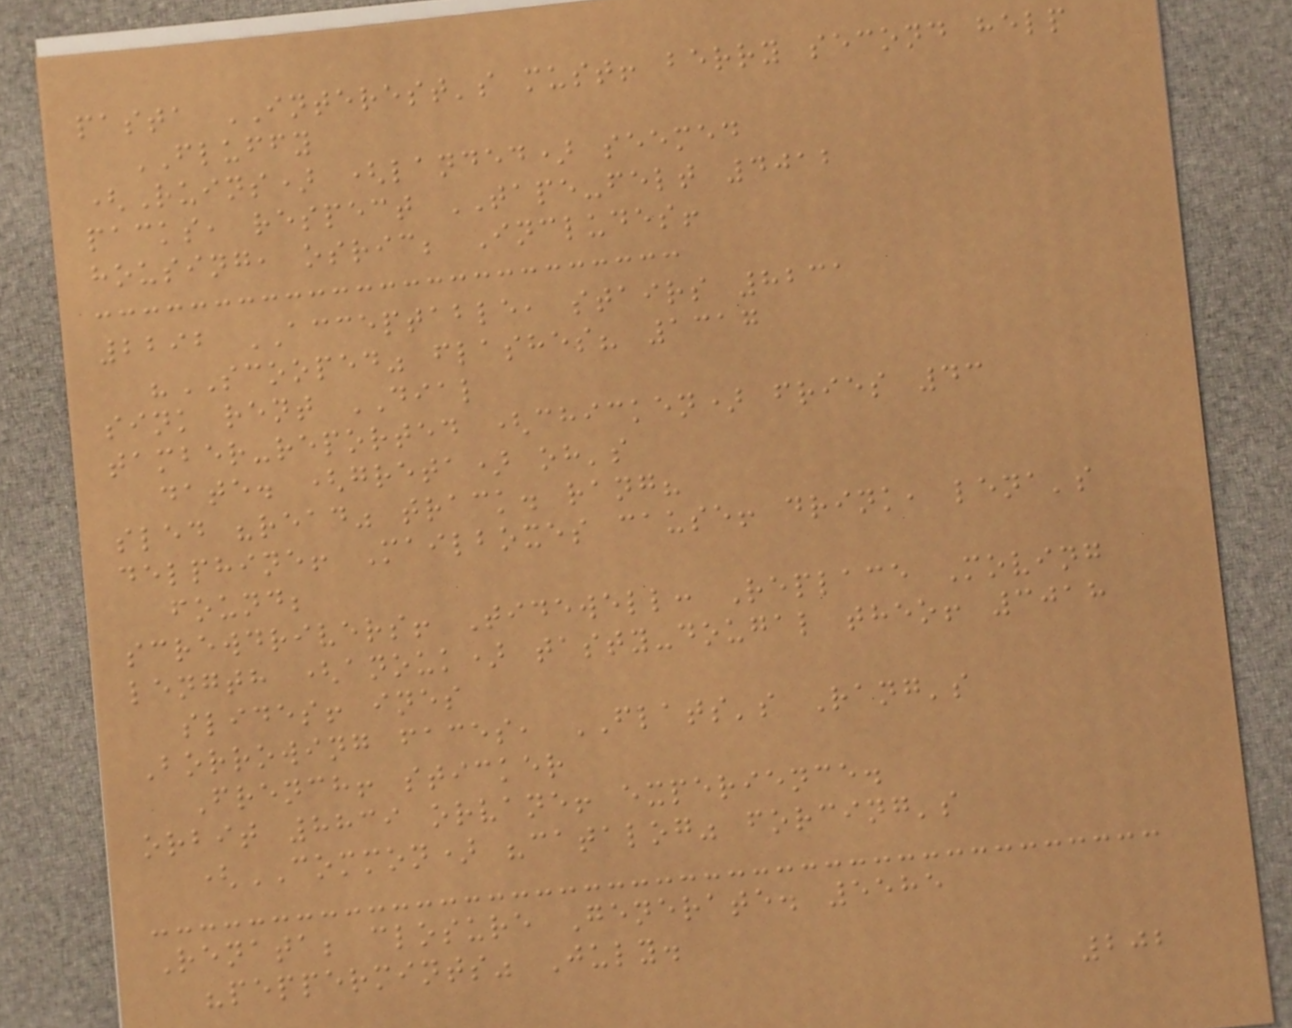pasta INTEREST's must! berry second help
FLUFFY
(Ruins) (landed) seemed
packs, respect TAPE-felt 4012
housing, osric; Includes!
2292 ACCEPTABLE, stairs 8231
"SCOOPED" flashes? 1317
sink rent DIAL
tamber-reported (chicken) fries 43
date. (greta) oh's
sled "read" track. rang?
delphine! Mailboxes cause! drink, lena's
found;
screwdrivers! Tidewell: Replace Moving
length (anouk) tasty-dougal theo! 3018
slides! ines
Borrowing faces, FLATS's Rang's
French! sticker
orbit 8839 orvane! experience.
(COMMON) "catalog" forcing's
Renata; closure Generate. 5585
"peppermints" July.
202
